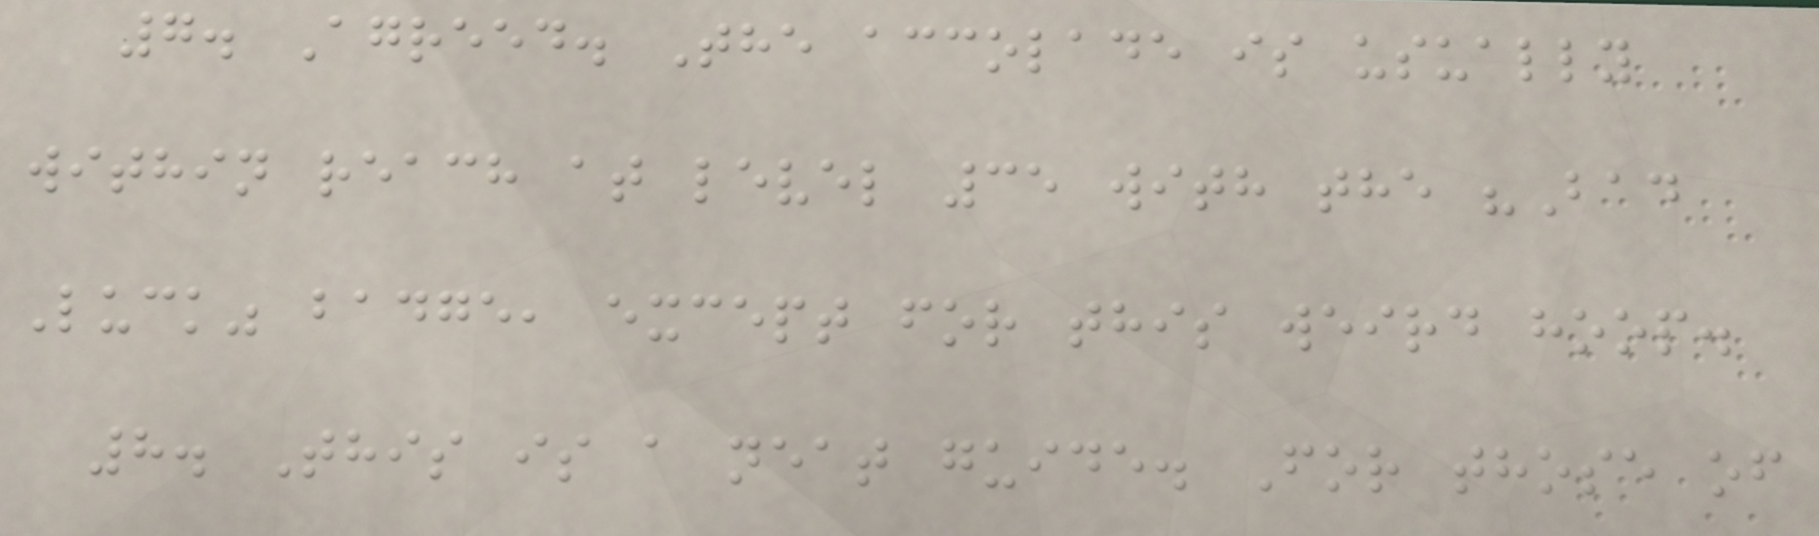7. Agreed. The accolade is usually
within reach at level 35 with the "Bad
Luck" badge, except for this weird hoop.
8. This is a neat guide. For those of
